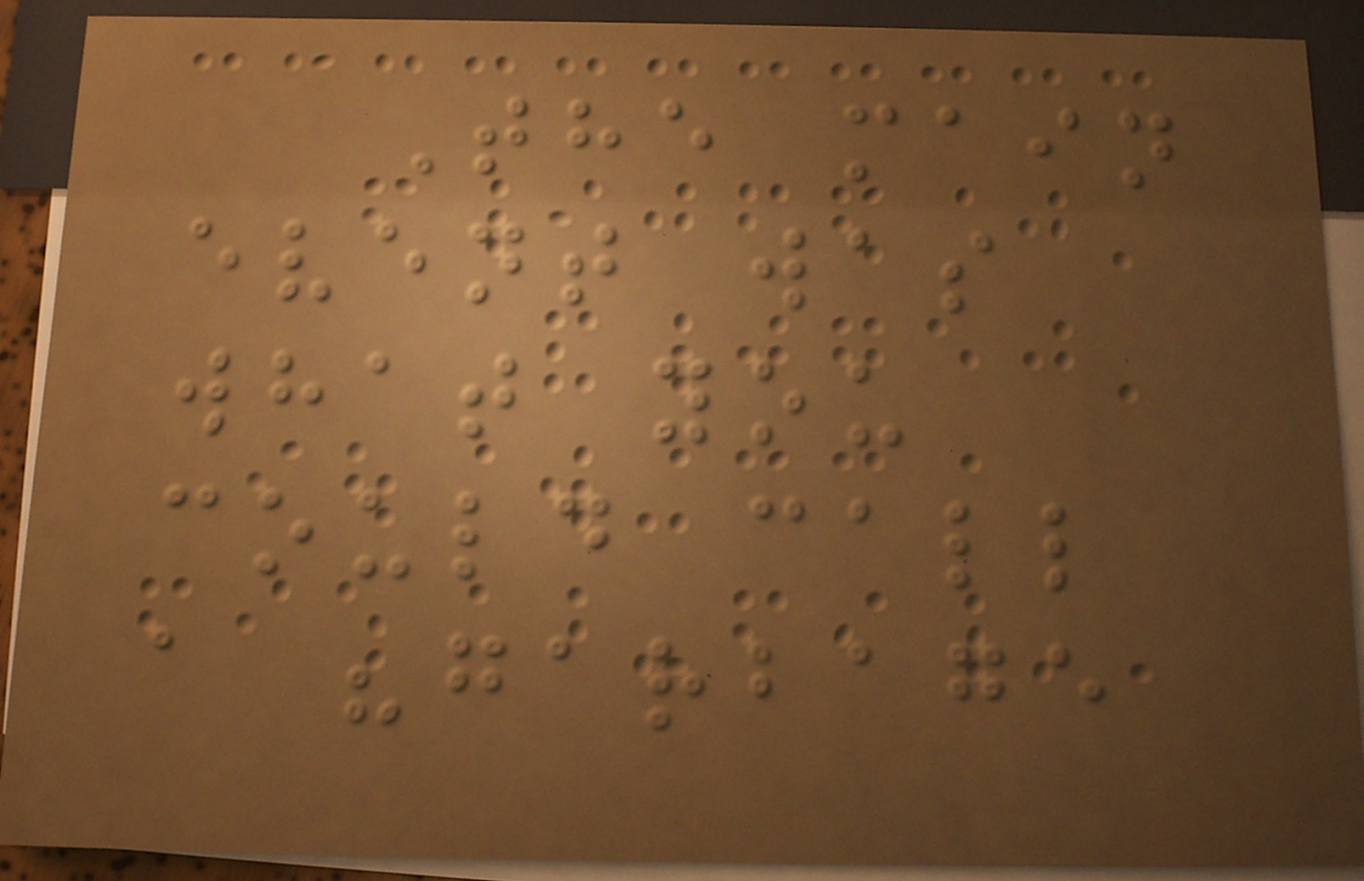The main
event was
what you
could call
a "garbage
